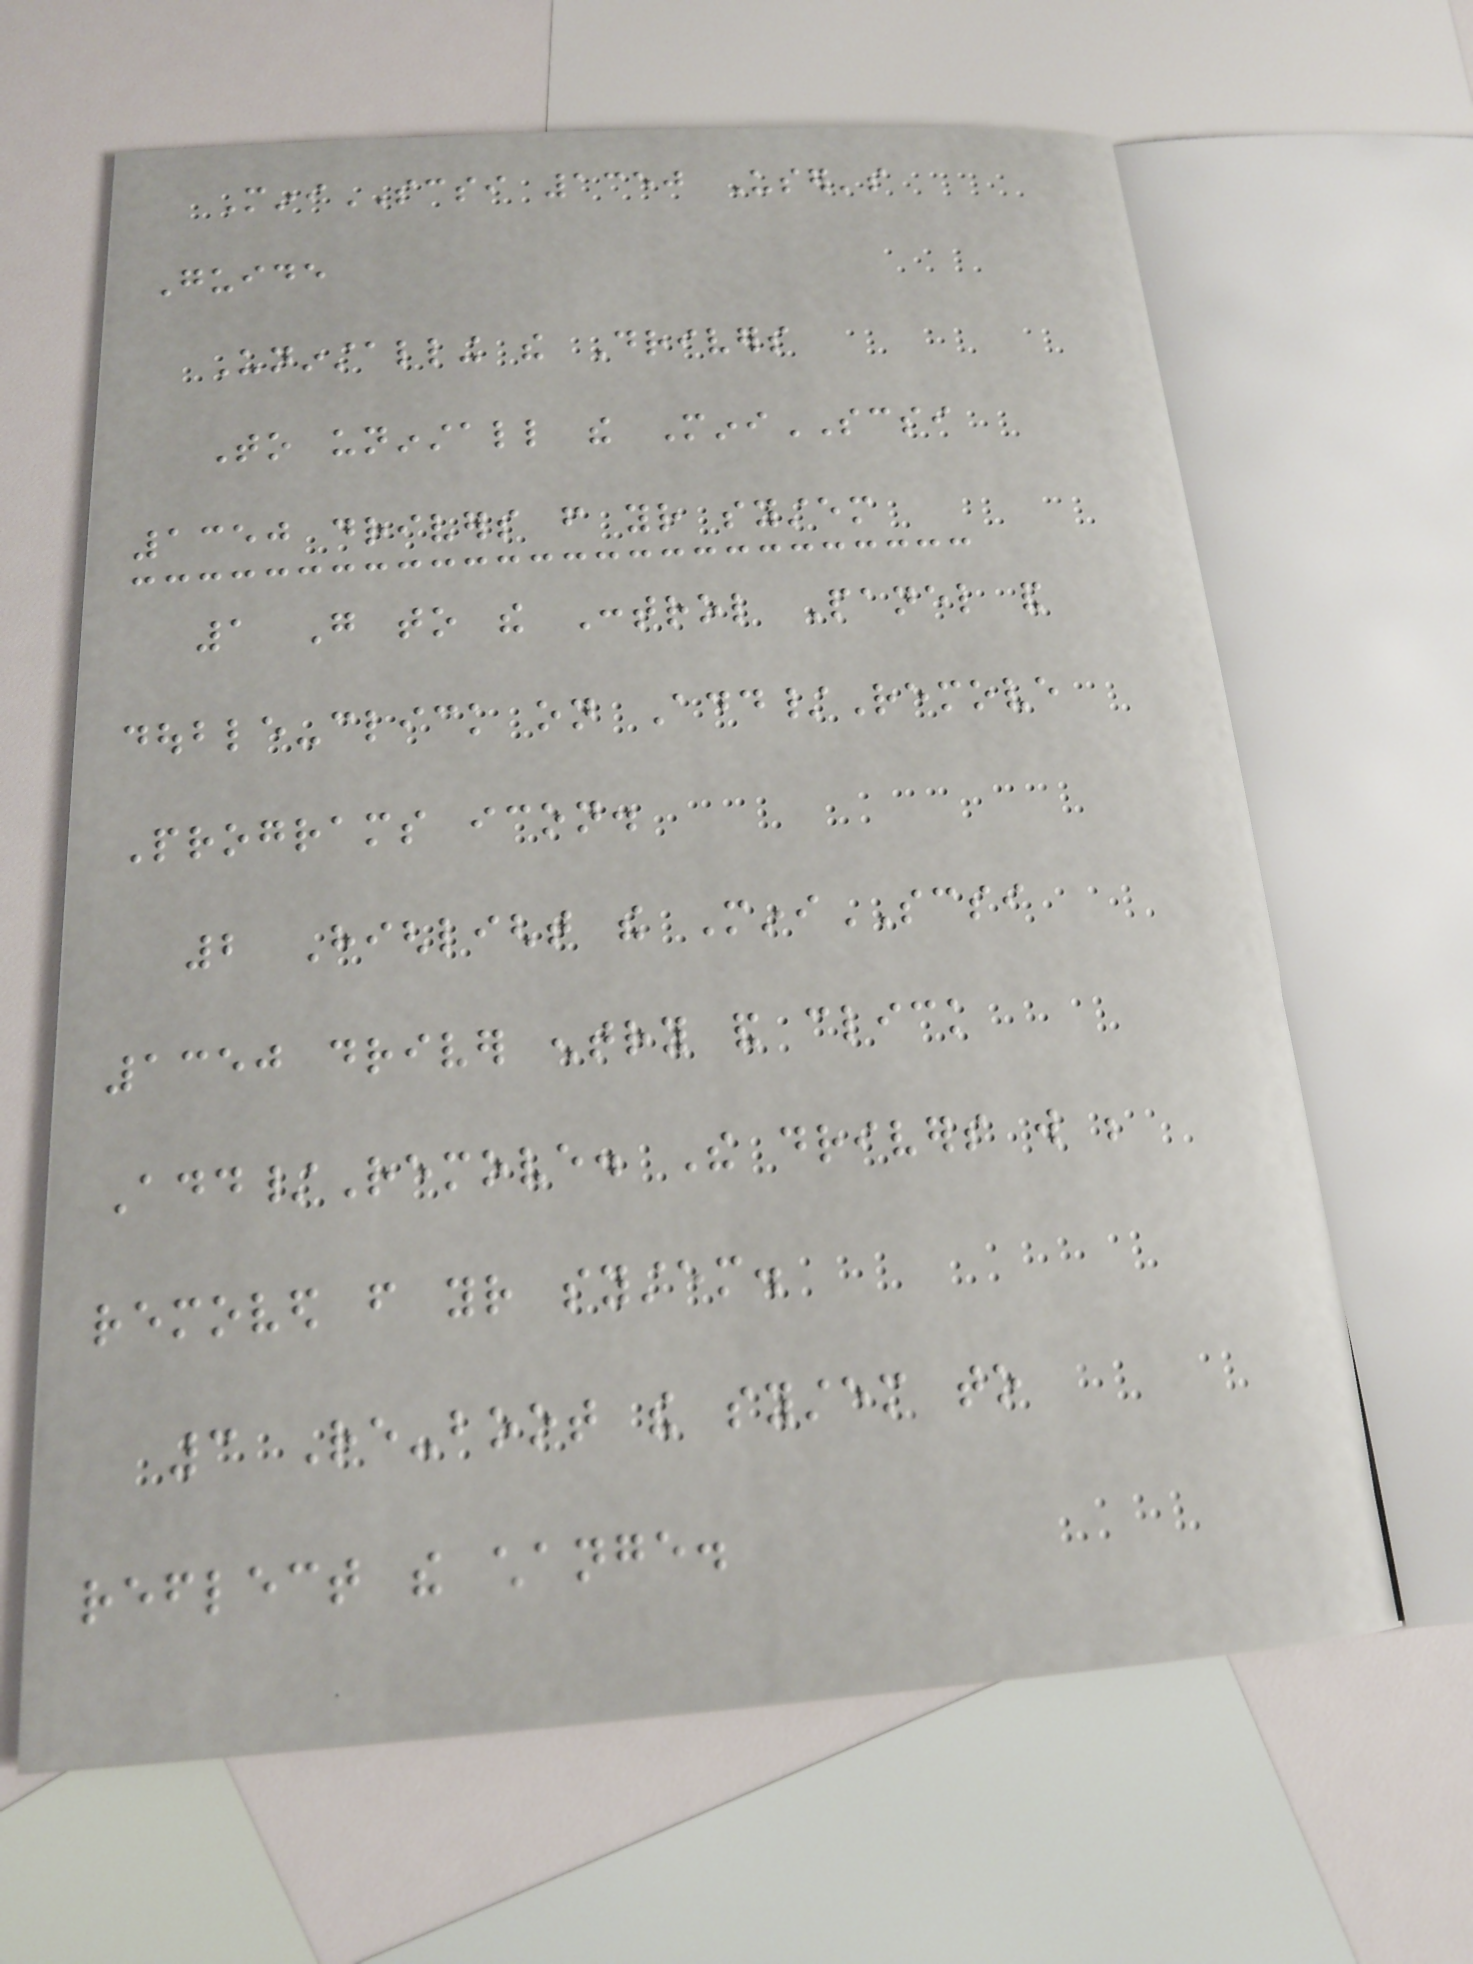MiniSCSI 1350 User's
Guide
Uninstalling the Drivers
To uninstall the MiniSCSI
1350 drivers from your system
1 Go to the Control Panel and
double-click on Add/Remove
Programs icon.
2 Highlight the MiniSCSI
1350 driver entry and click
Add/Remove. The drivers will be
removed from your system.
3 Re-boot the system to
reflect the change.
